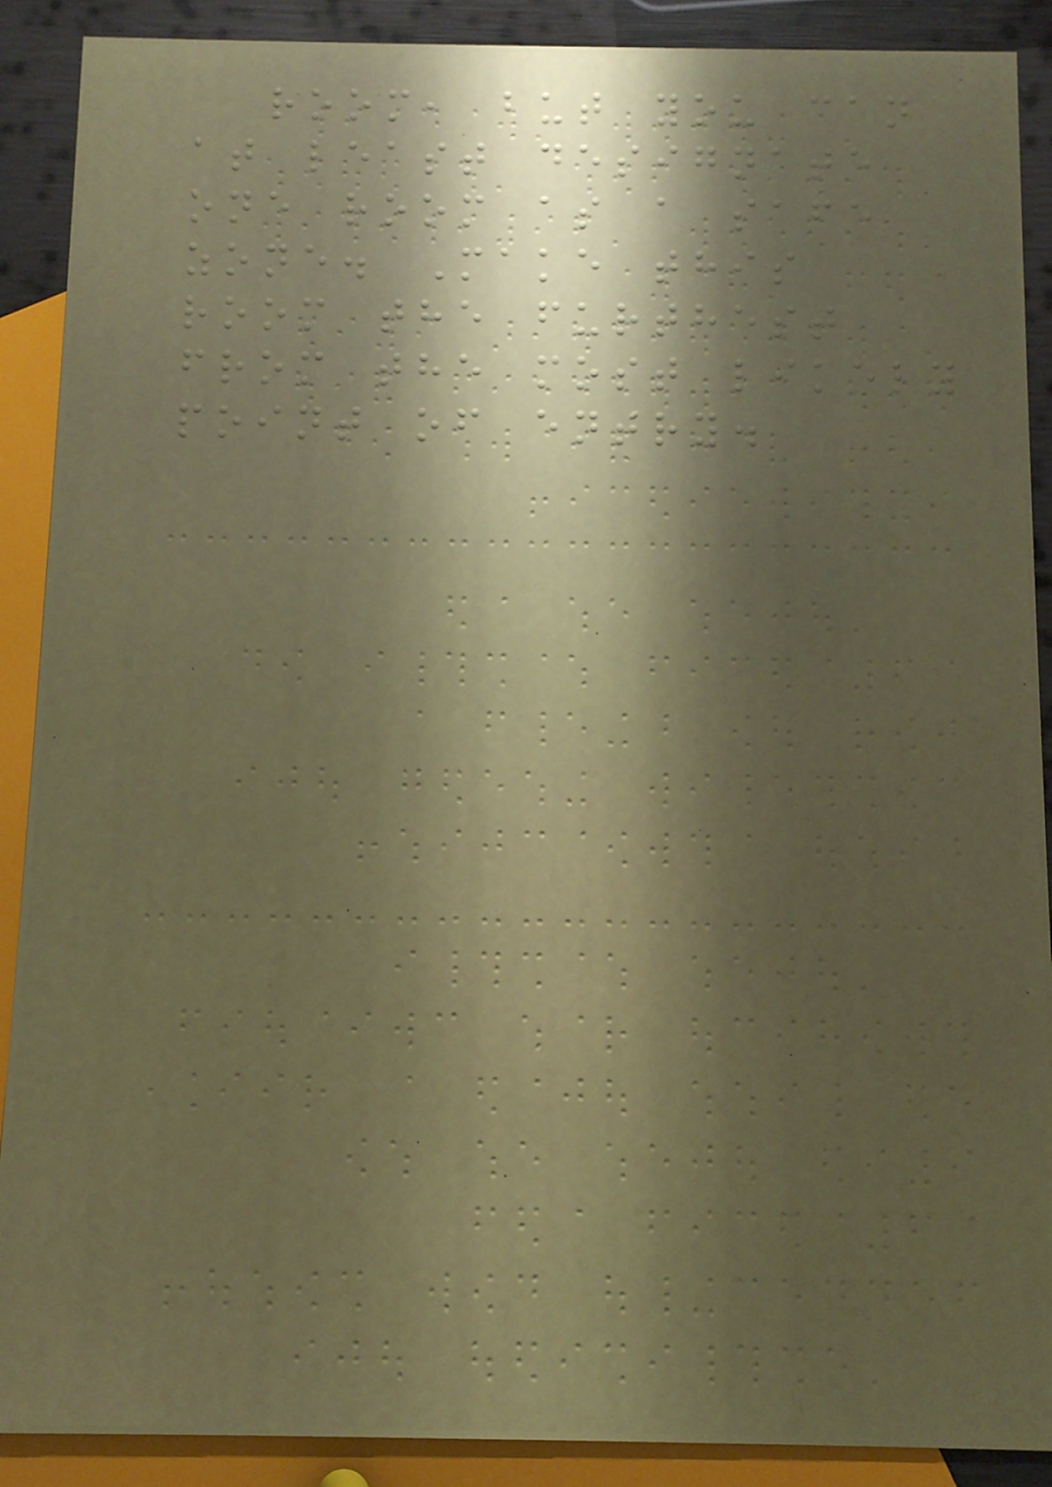room, but you can
at least designate
one room as a safe
zone. Make this
room the furthest
from the most likely
point of entry.
